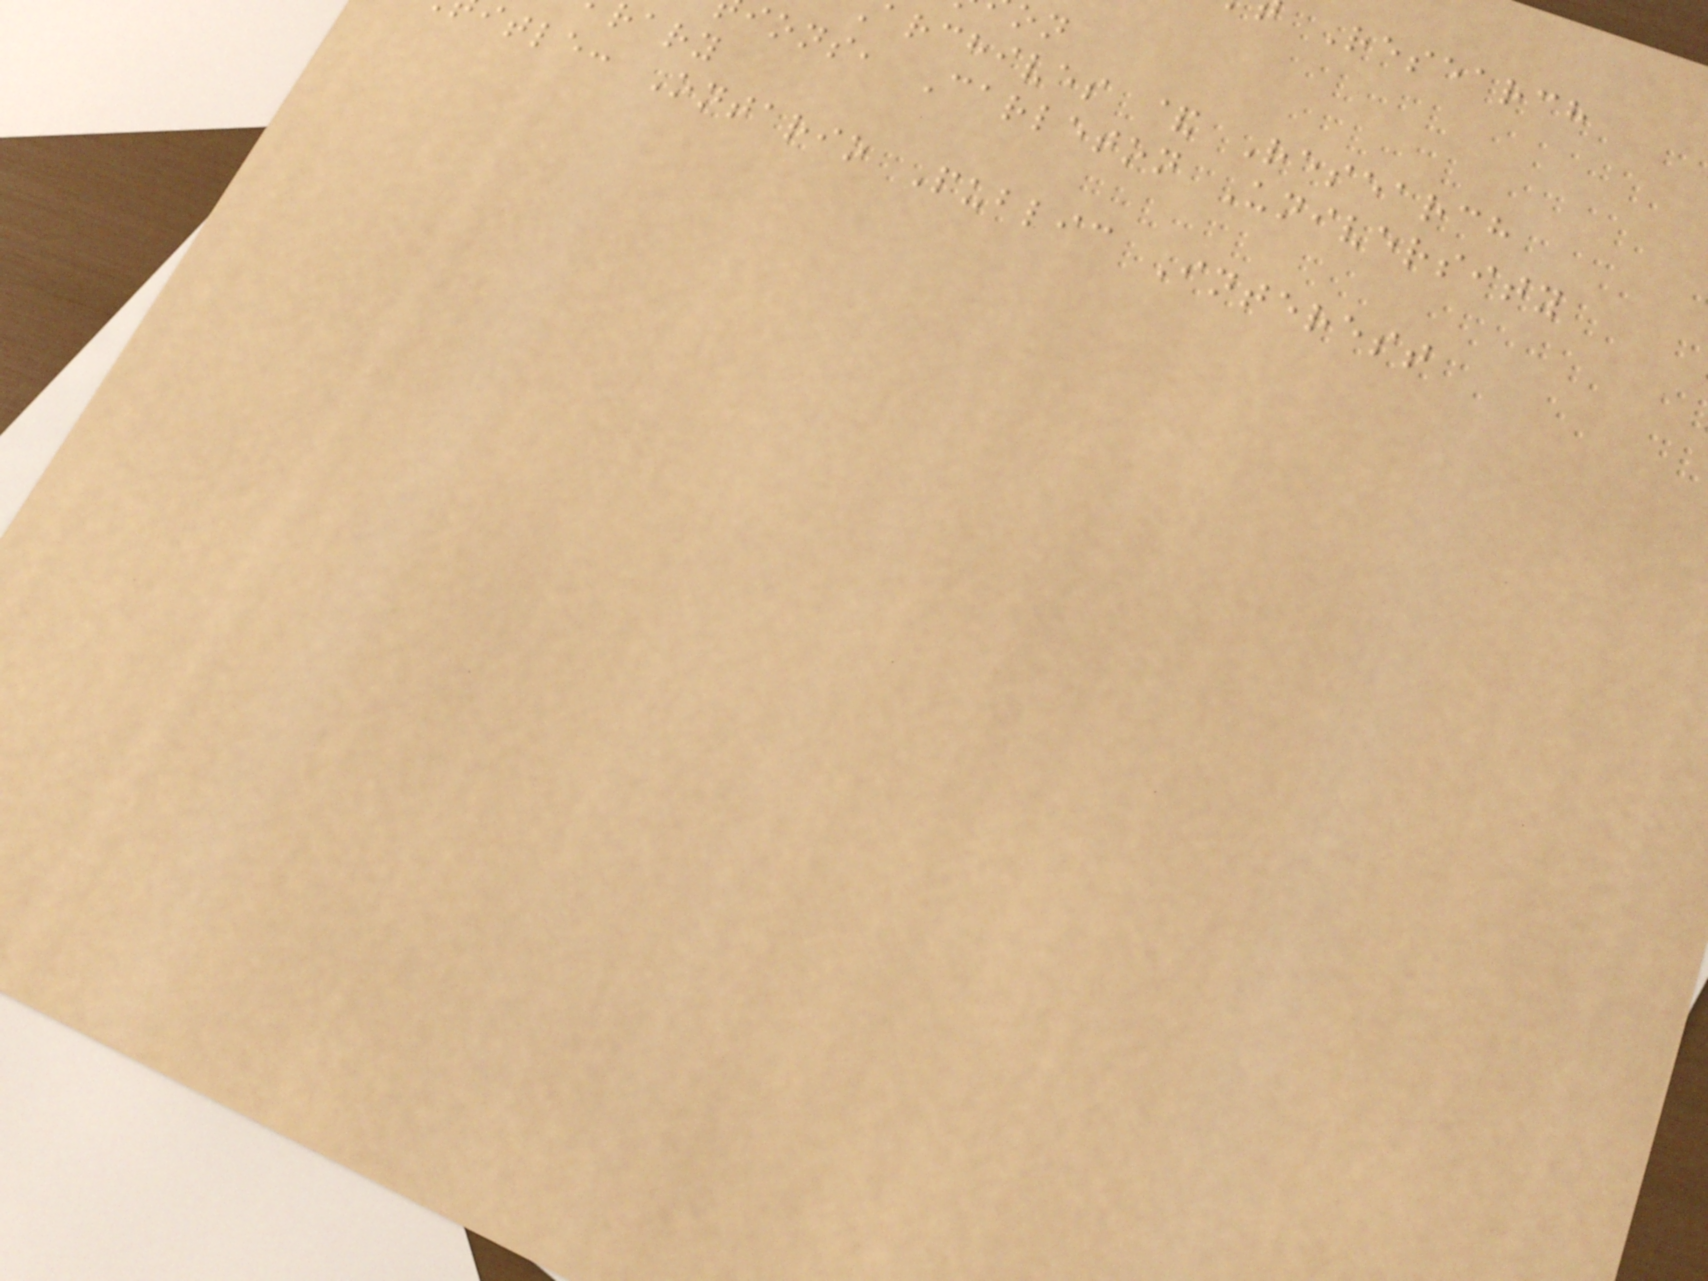Research
archives & Research
ions, Carleton University
rary
itle: Ontario Public Interest
